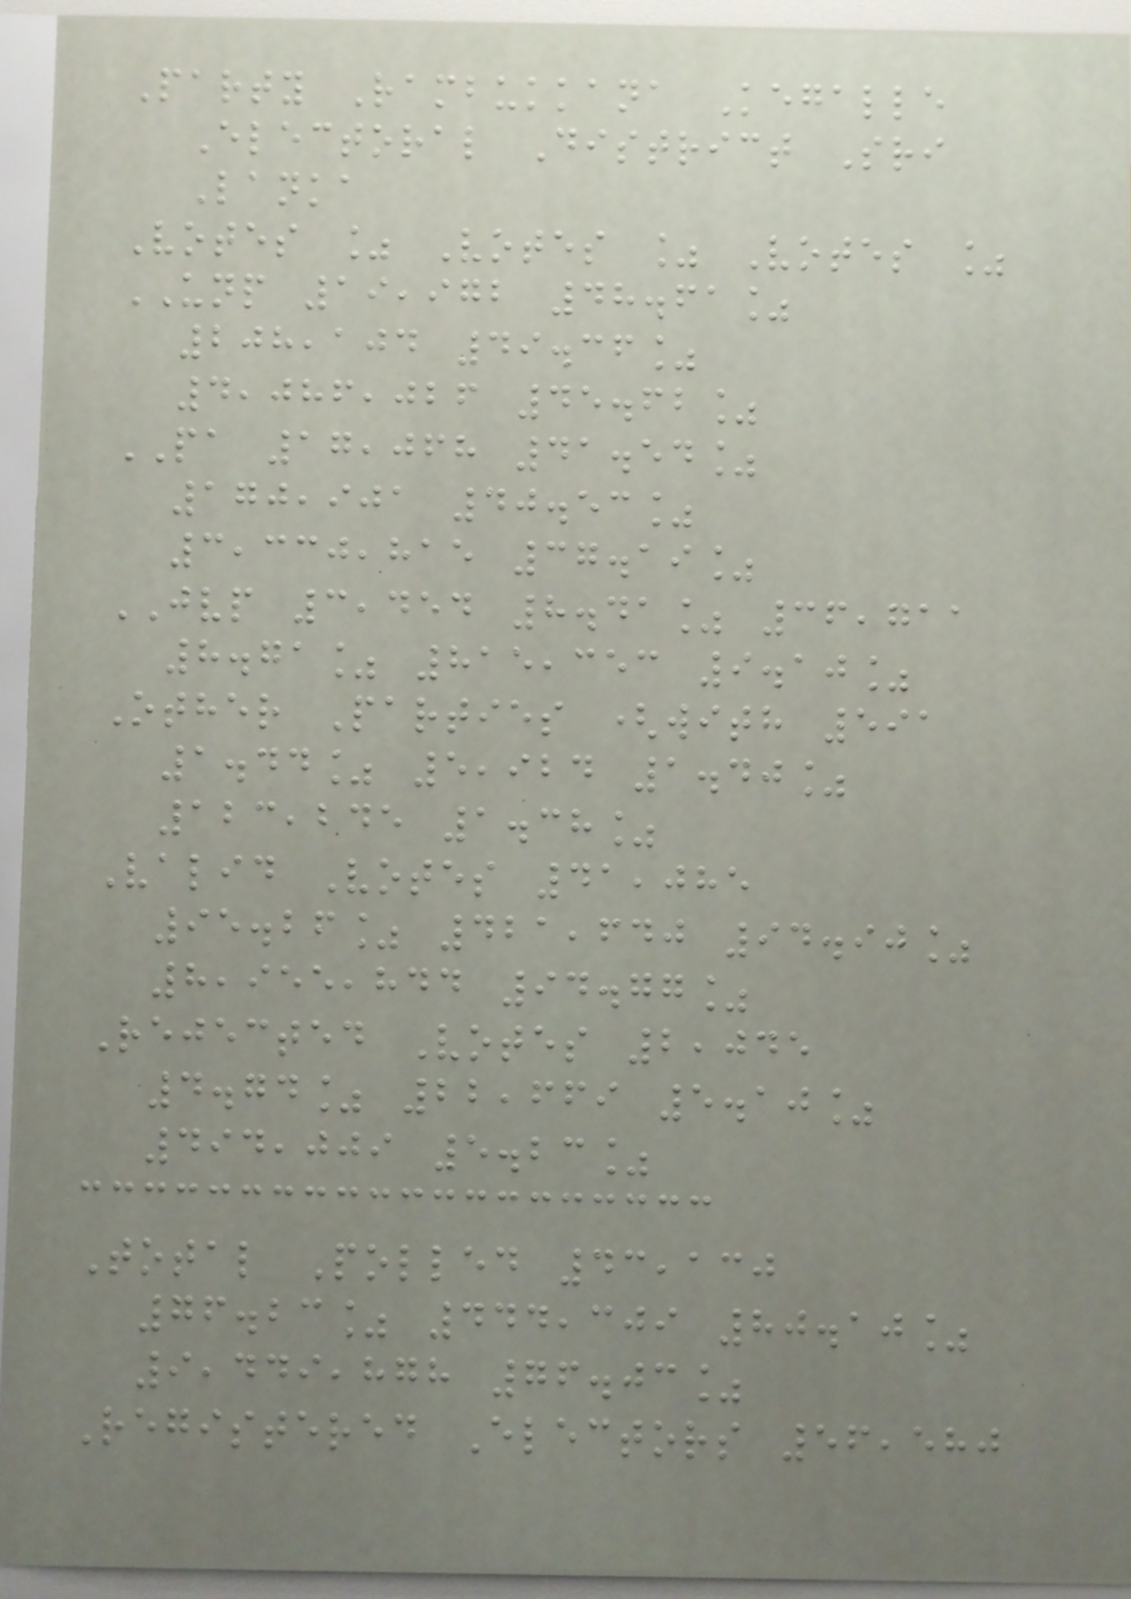Party Rambukkana Kegalle
Electoral District Sri
Lanka
Votes % Votes % Votes %
UNP 19,972 48.61%
208,104 49.36%
4,086,026 45.62%
PA 17,068 41.54%
170,901 40.53%
3,330,815 37.19%
JVP 3,454 8.41% 36,711
8.71% 815,353 9.10%
Other Parties (with 591
1.44% 5,924 1.40%
123,245 1.38%
Valid Votes 41,085
95.26% 421,640 94.90%
8,955,844 94.77%
Rejected Votes 2,045
4.74% 22,669 5.10%
494,009 5.23%
Total Polled 43,130
76.23% 444,309 80.10%
9,449,878 76.03%
Registered Electors 56,580
